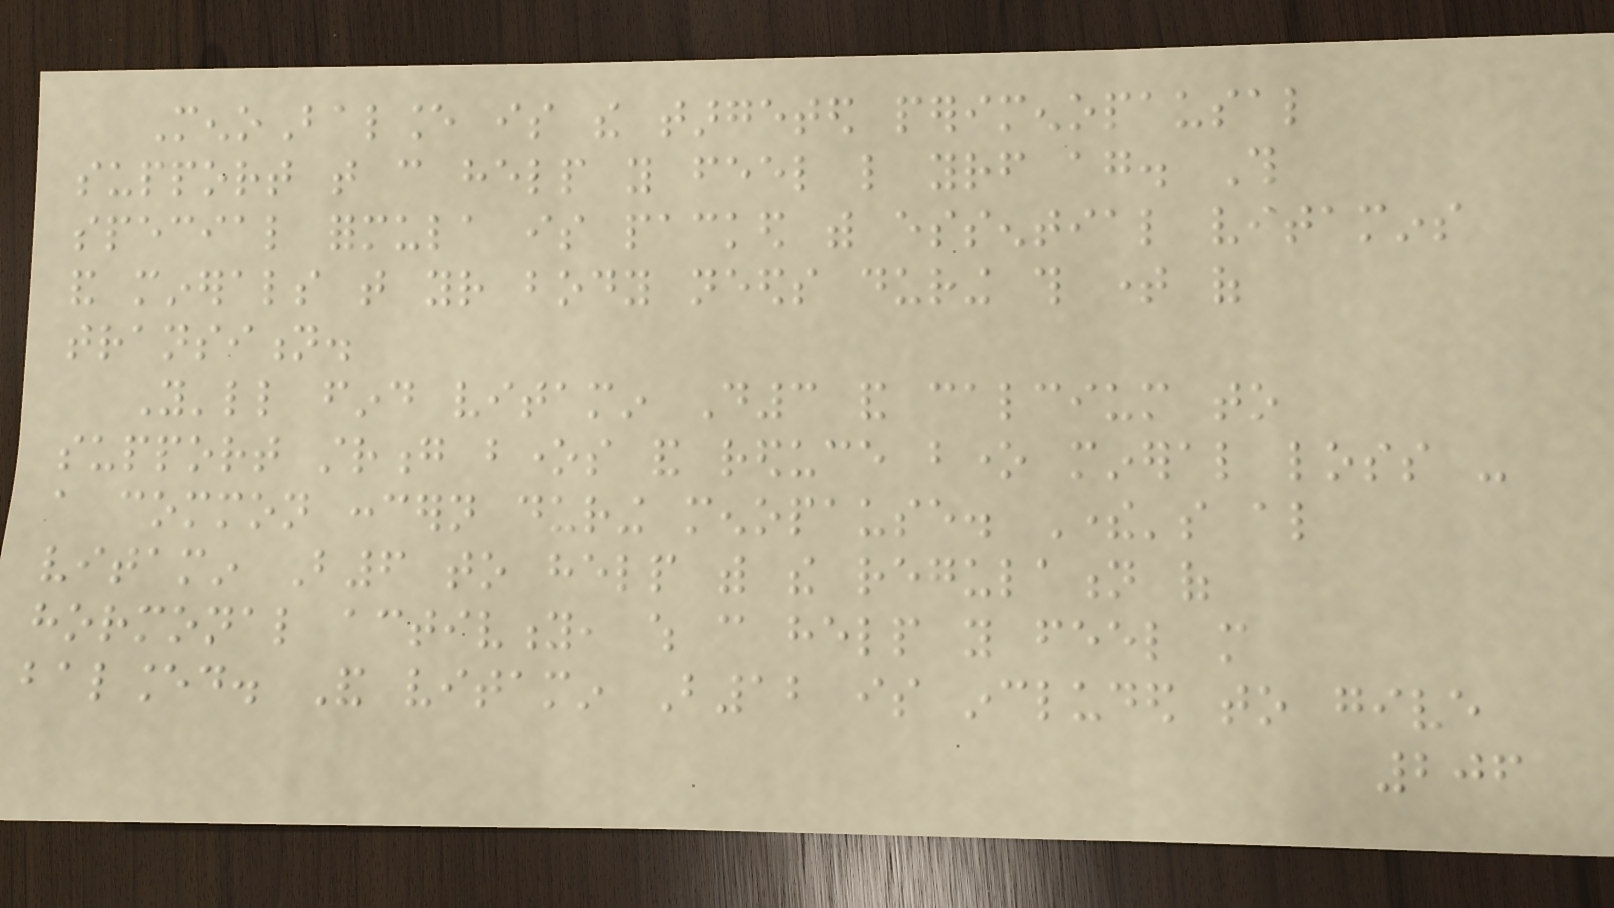MenoBalance is the targeted perimenopausal
support that can help you feel like yourself again. This
special formula is packed with essential vitamins
and minerals that your body needs during this time of
transition.
You'll find vitamin D3 and calcium to
support strong bones and reduce bone mineral loss -
a common concern during menopause. There's also
vitamin B6 to help with the regulation of
hormonal activity, which can help you feel more
balanced. And vitamin B12 is included to give
206
